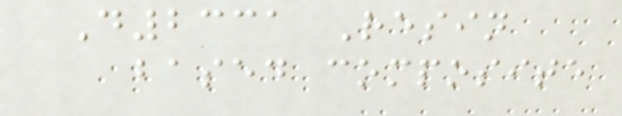D2331 Resin
based composite
